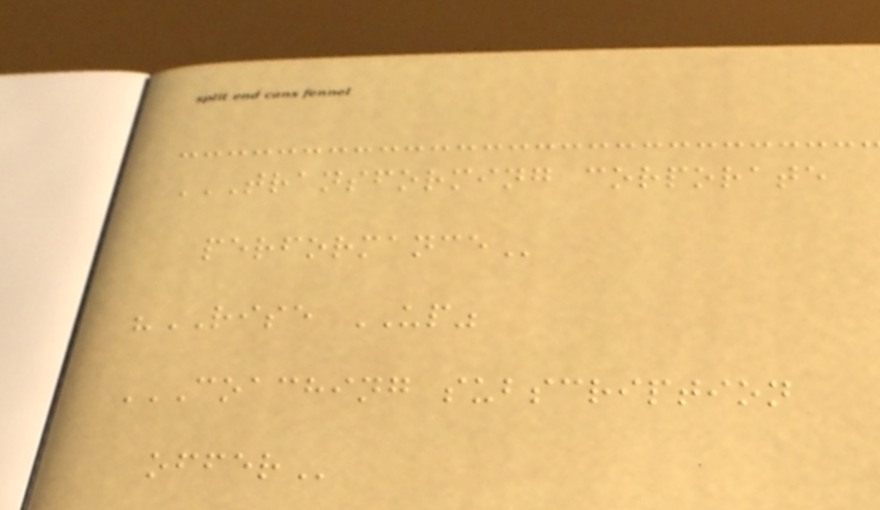TRANSFORMING CORPORATE
PERFORMANCE
"RISE UP"
COACHING SUBSCRIPTION
OFFER
